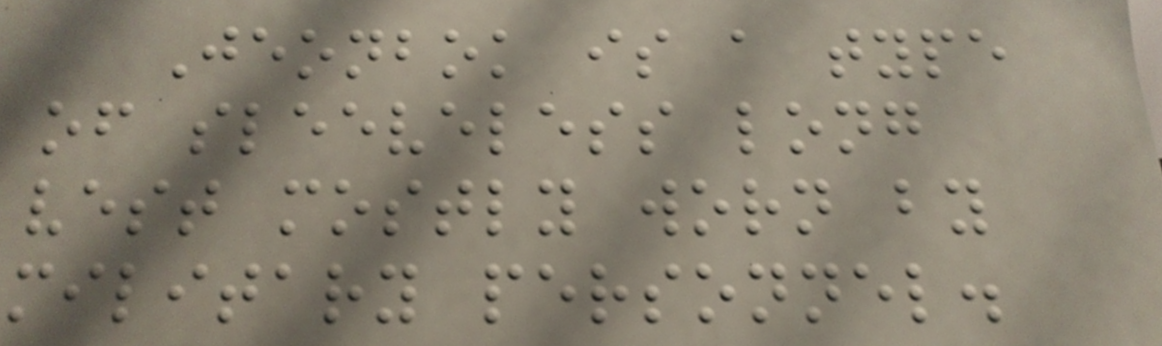Jeonbok is a type
of sleeveless long
vest mostly worn by
military personnel.
